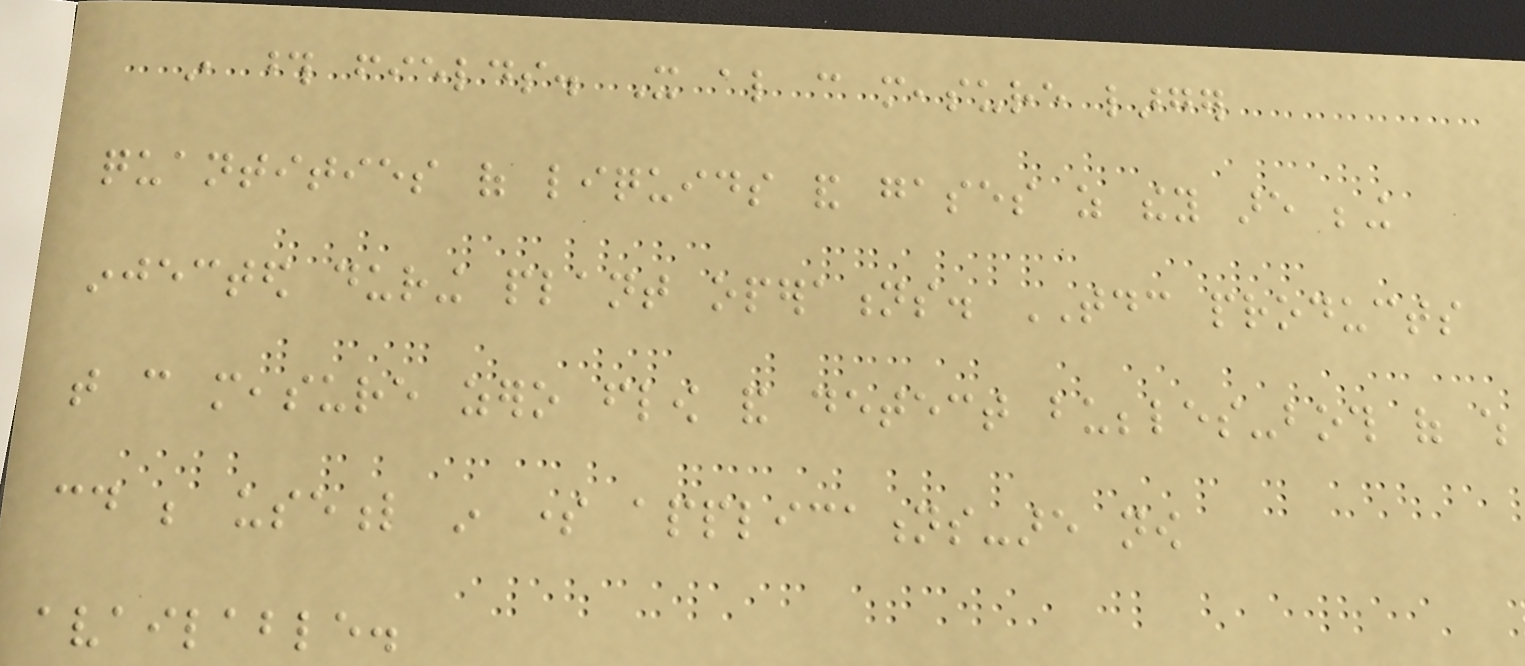in those fields. It also can measure larger
quantities of liquids and gases as they are being
injected during plant operations. TDC products
that can measure zero flow and detect bubbles-both of which
could be useful in some applications-are now
available.
